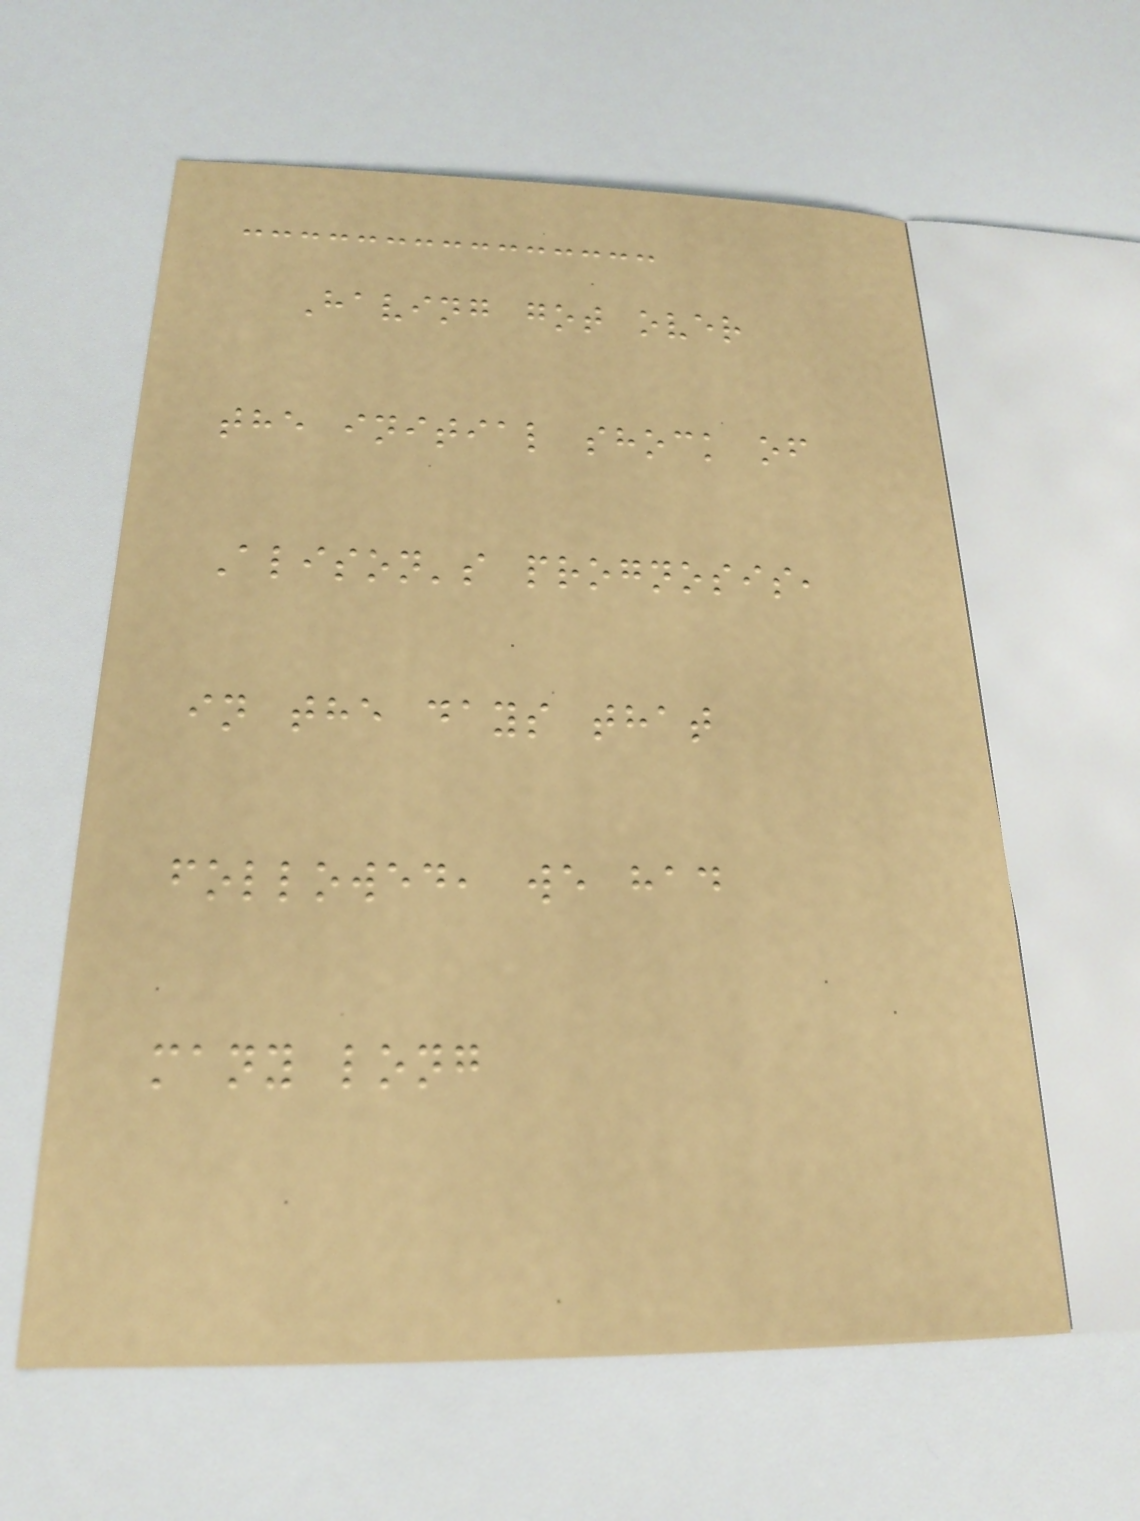Having got over
the initial shock of
Alison's prognosis,
in the days that
followed, we had
many long
